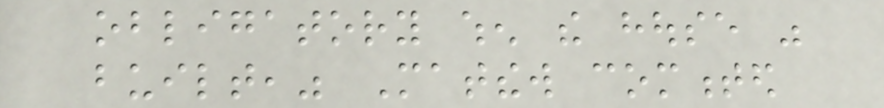obligatory when the house was
built," Matthew commented
